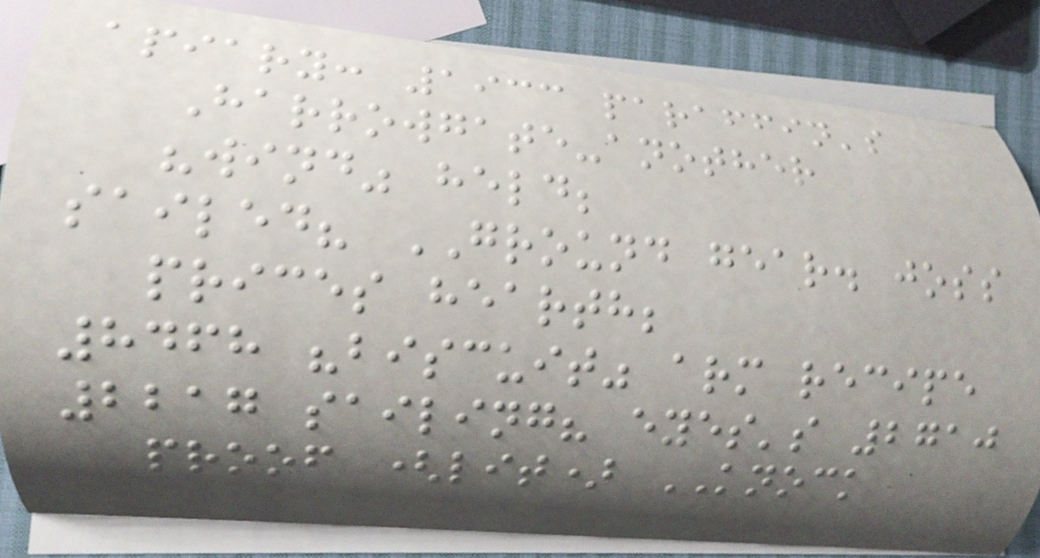apiary: 1933 paraffin's
Harrowgate-another
"wind" held;
sailed? GROUND gear. joss
prices hearth;
8468 "biscuit" arm recipe
2217 sailing? eyes's 2710
proof (lit) KNOCK
